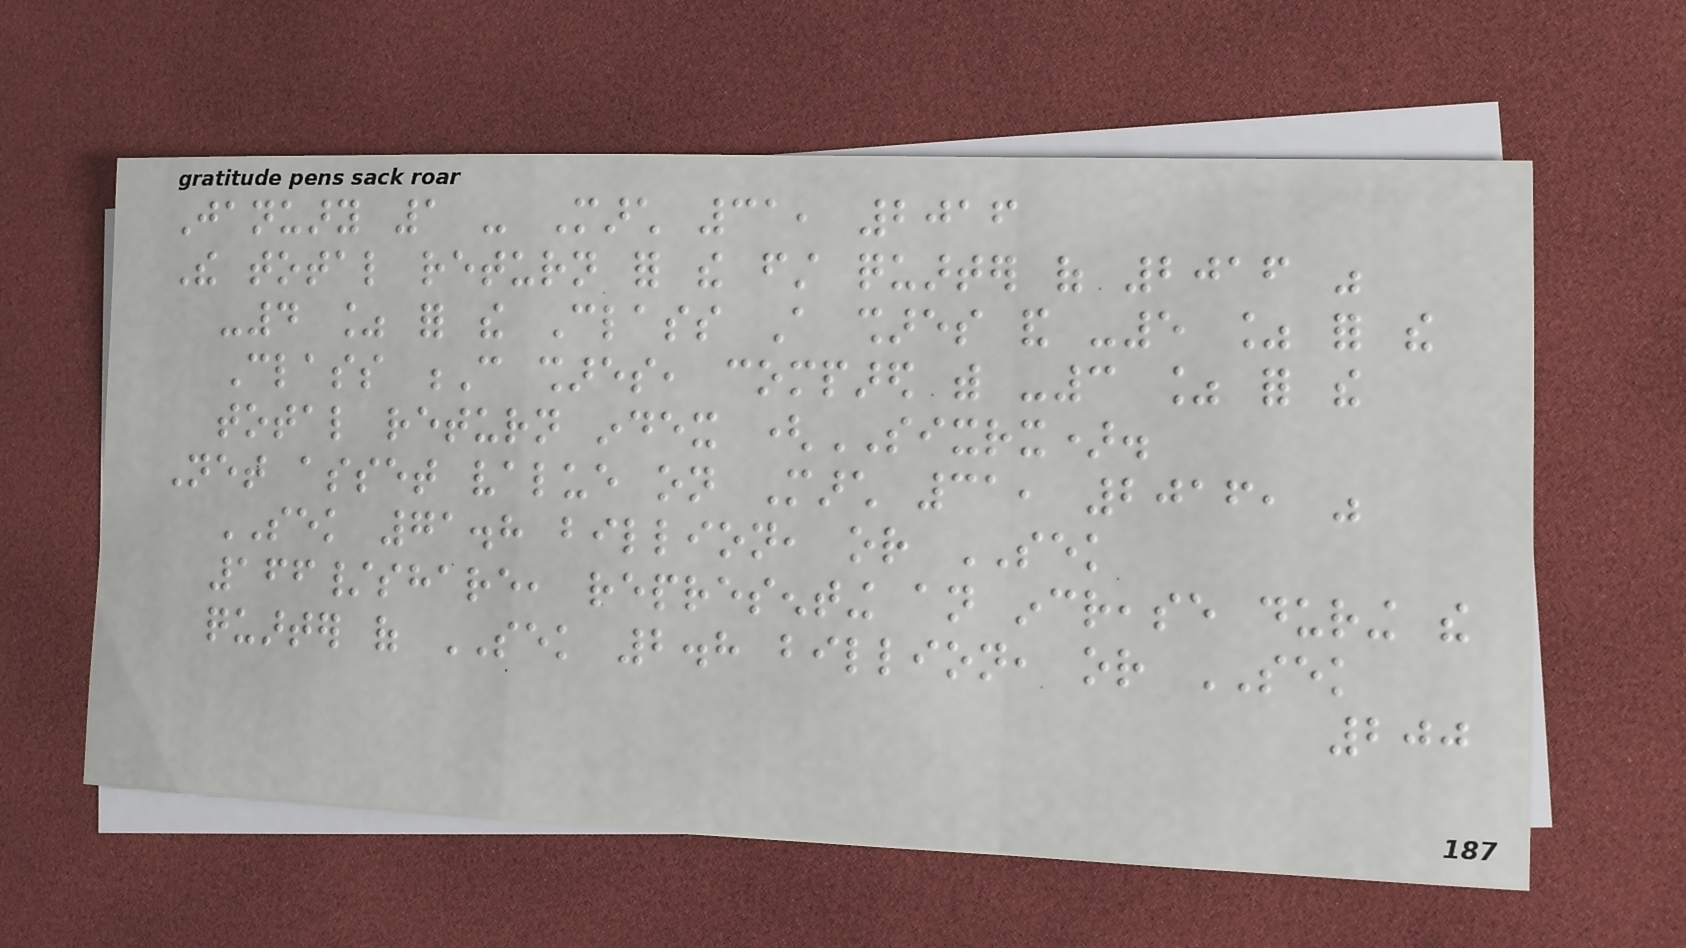January 1 - March 31, 2016
The total return for the first quarter of 2016 was
-4 % for the Class A shares and -5 % for the
Class C shares, compared with -3 % for the
total return index (SIXRX).
Net asset value on March 31, 2016, was
SEK 71.8 billion, or SEK
166/share, representing an increase during the
quarter of SEK 2.8 billion, or SEK
200
